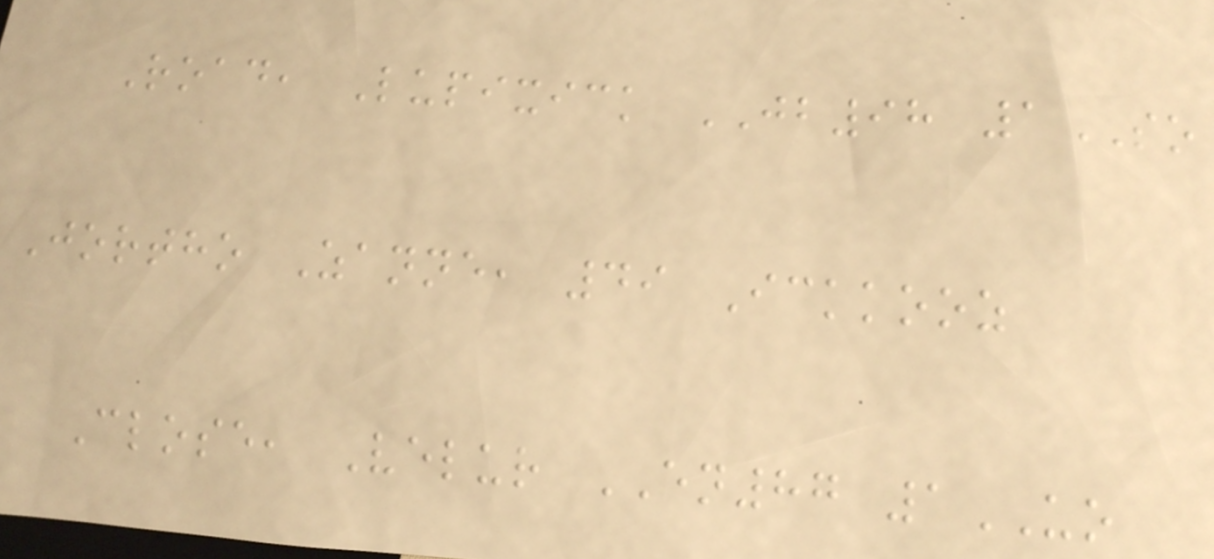Road, Lupixick JB98 1SO
Jortho Zanne, 49 Ickkooz
Close, Velur EN87 1UO
